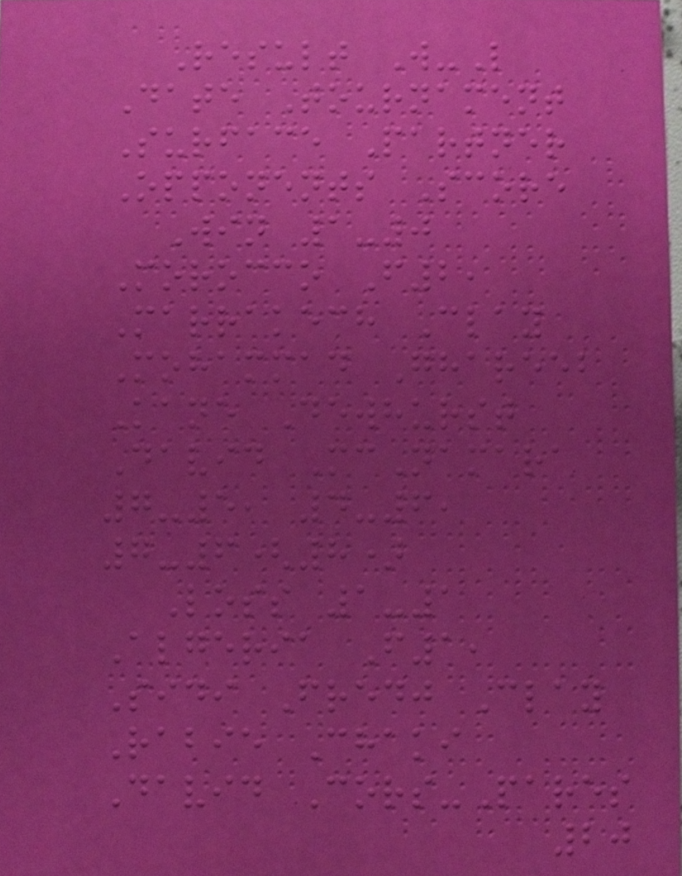Result W-L
Date Tournament
Surface Partner
Opponents Score
Win 1-0
Morocco F2,
Marrakech Clay
Mohammad Ghareeb
Kane Dewhurst
David McNamara
7-5, 4-6,
7-6(8)
Loss 1-1
Algeria F1,
Sidi Fredj Clay
Rabie Chaki
David Cors-Pares
20
